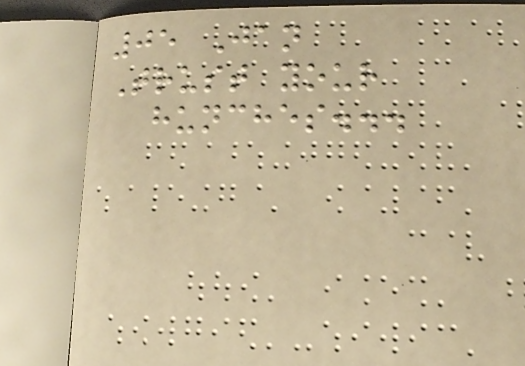05 Jan
Trust your
hunches...
